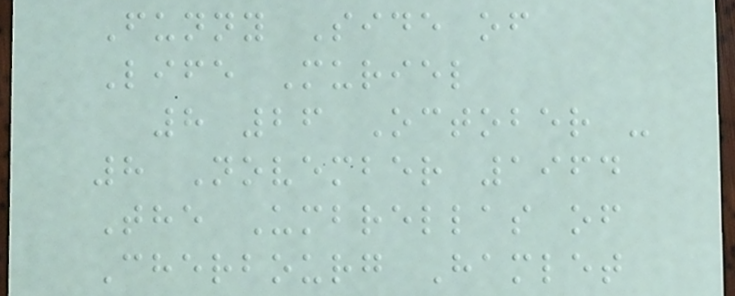Funny Side of
Life Muriel
8 26 October -
8 November 1964
The Umbrellas of
Cherbourg Hamlet
